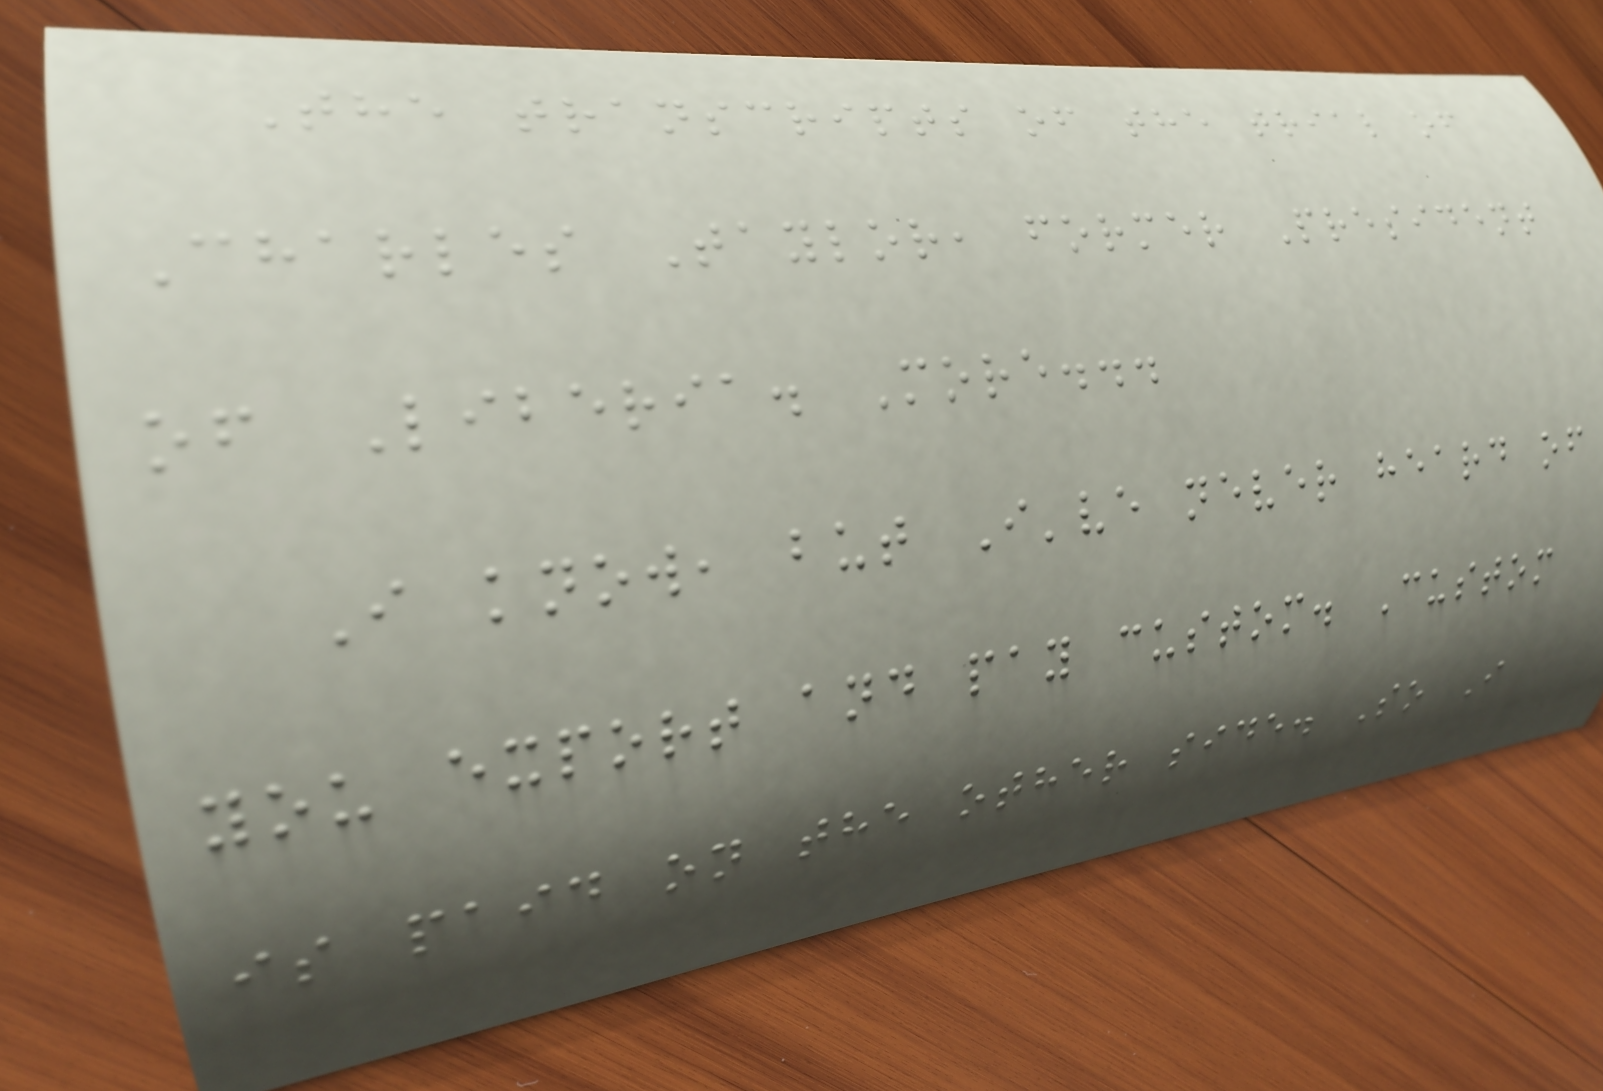The transcripts of the trial of
Charles Taylor, former President
of Liberia. More...
I know, but I've never heard of
you export and pay custom. Custom
is paid on the other side. So I
